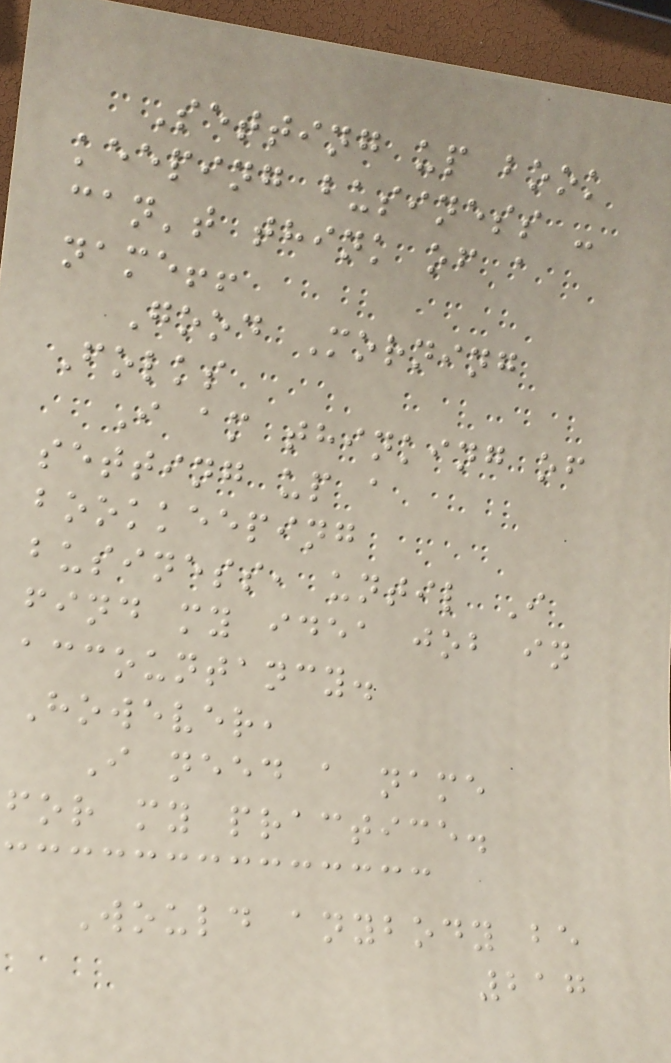Setting up book
keeping business -
can't think of a
name!!
Good Morning
Folks
I am thinking of
setting up a
bookkeeping
business, until I
find my idea job in
accountancy.
However,
I need a name
for my practice.
Would anybody be
217
